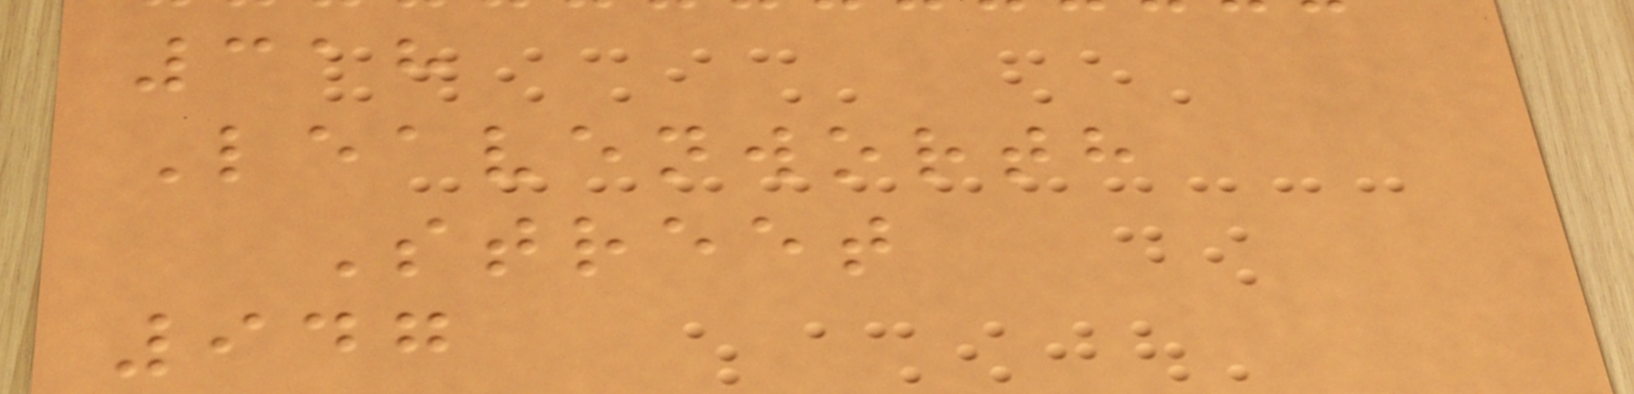318
Leavenworth
Street
947
